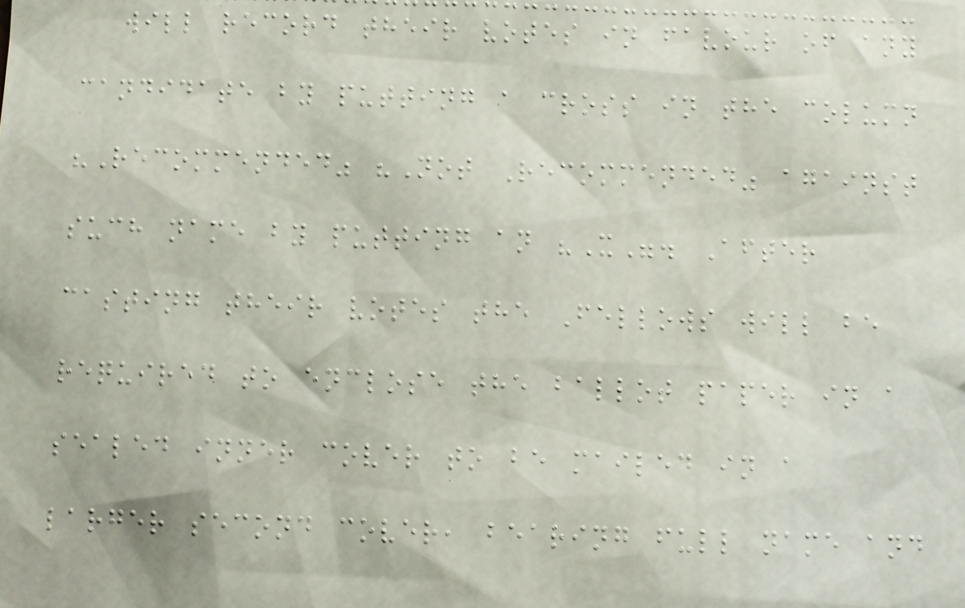will record their votes in favour of any
candidate by putting a cross in the column
"Recommended" "Not Recommended" against
such name by putting an "X". After
casting their votes the Fellows will be
required to enclose the ballot paper in a
sealed inner cover to be mailed in a
larger second cover, bearing full name and
